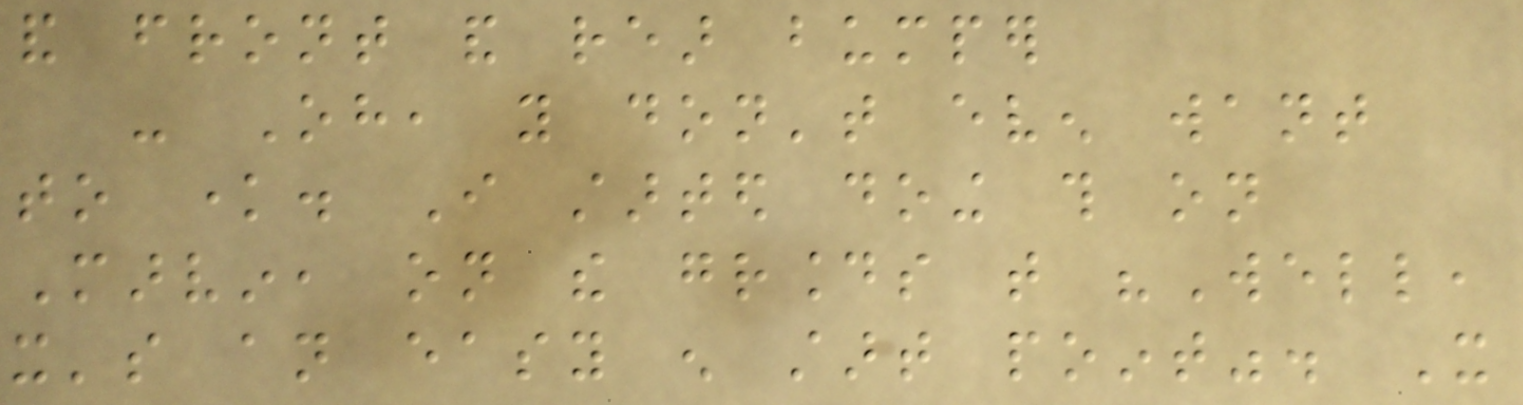and front and rear bumper
- Oh, you don't even want
to know. I started doing this on
Marvin, on the grounds that "Well,
it's an easy enough start point". It
